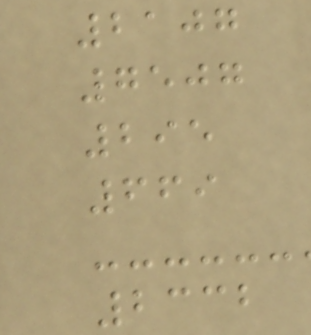2107
7507
295
669
2332
